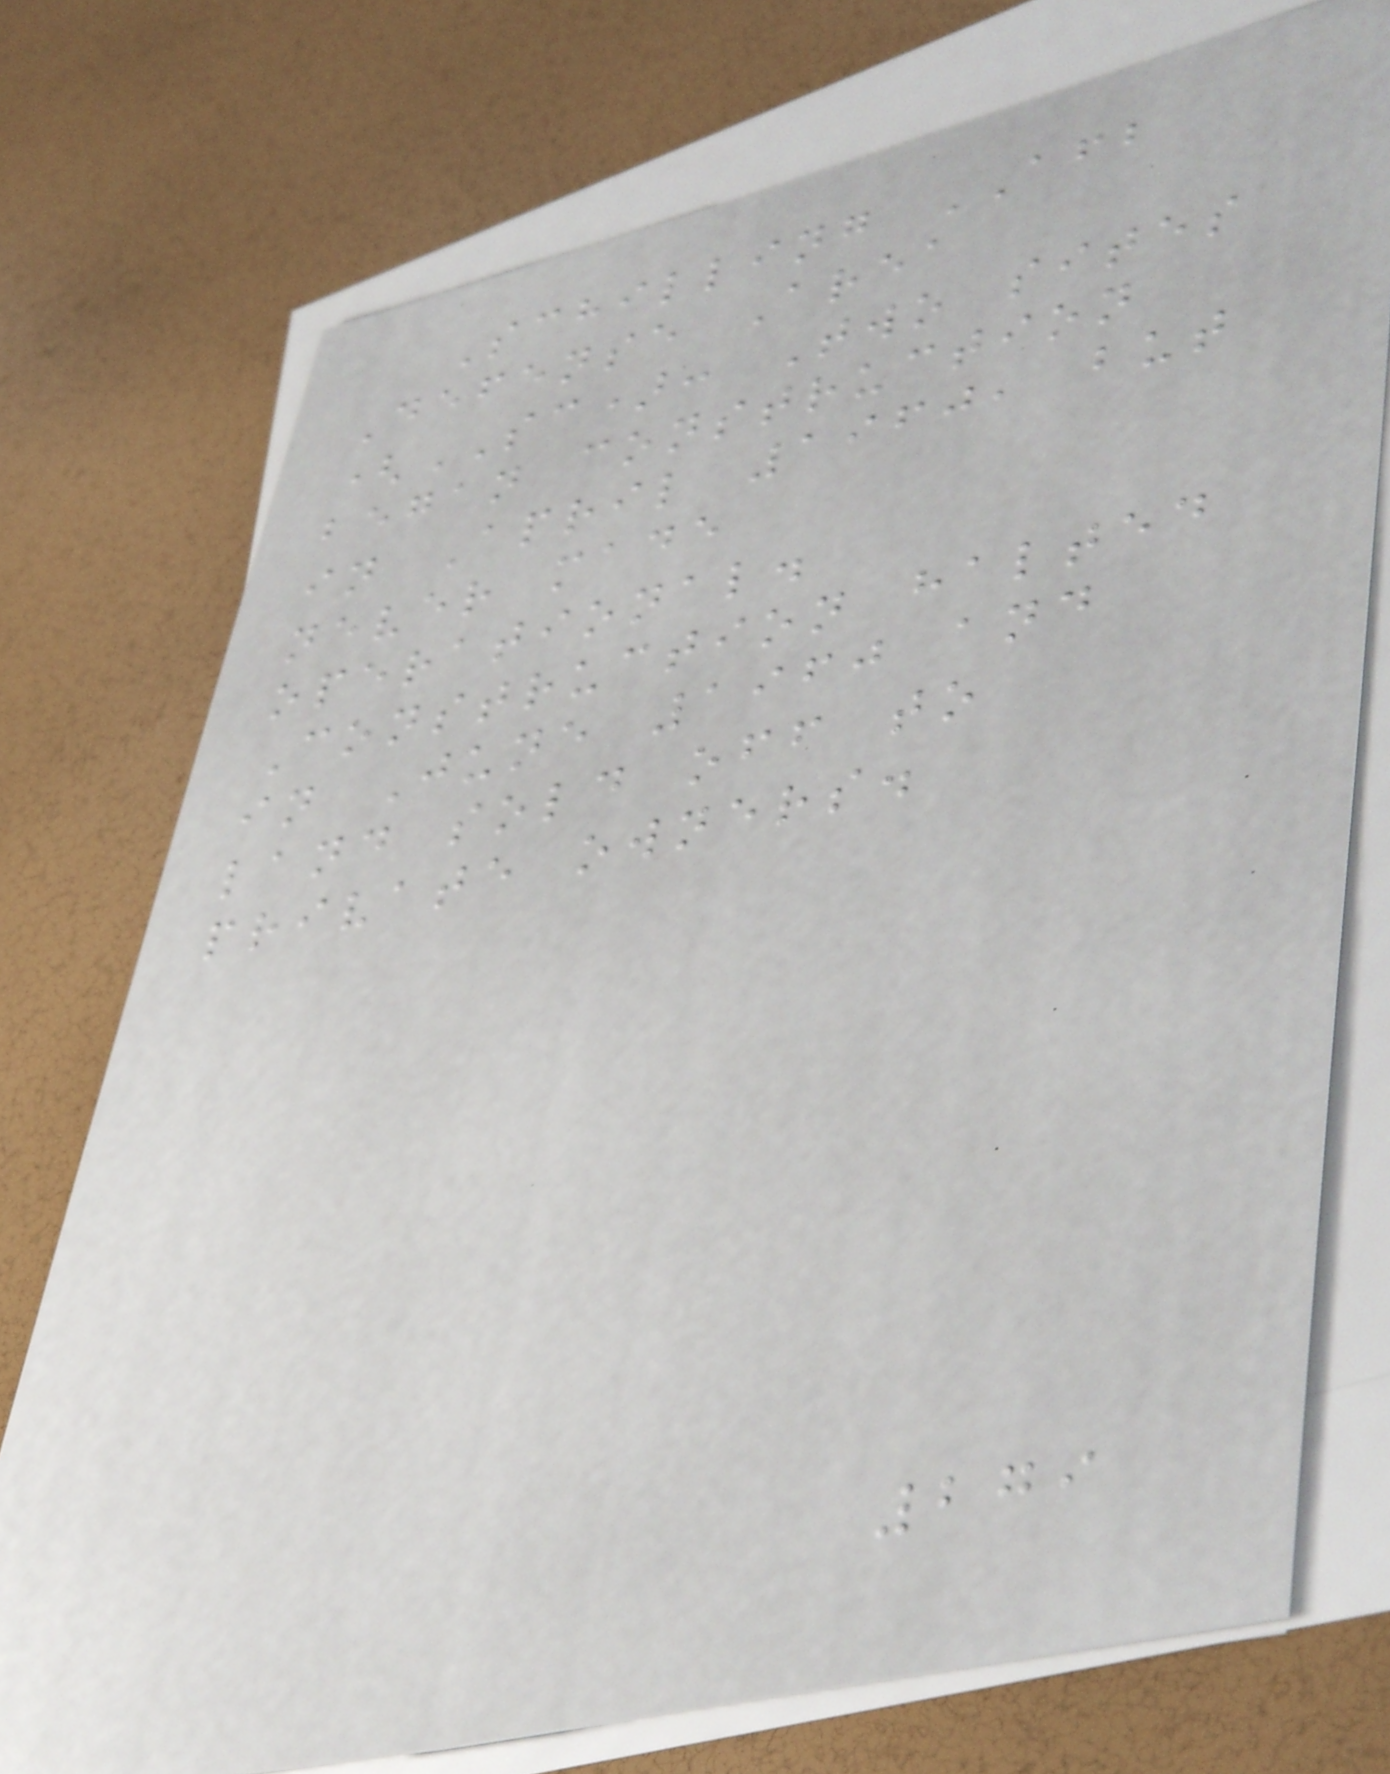Schilling AFB
Defense Area
(SC): Two sites
began construction
in April 1960, but
never made
operational.
Construction halted
in June 1960 and
land sold off to
private owners.
279
